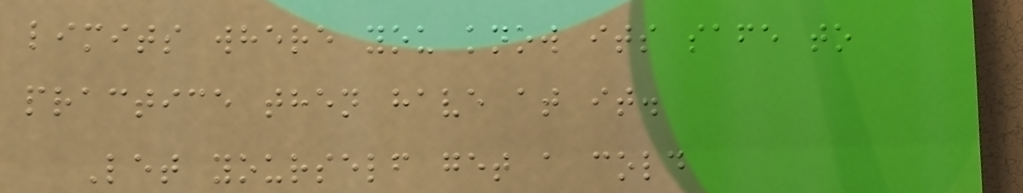limits where you know its safe to
practice then have at it.
Let yourself get a cold
